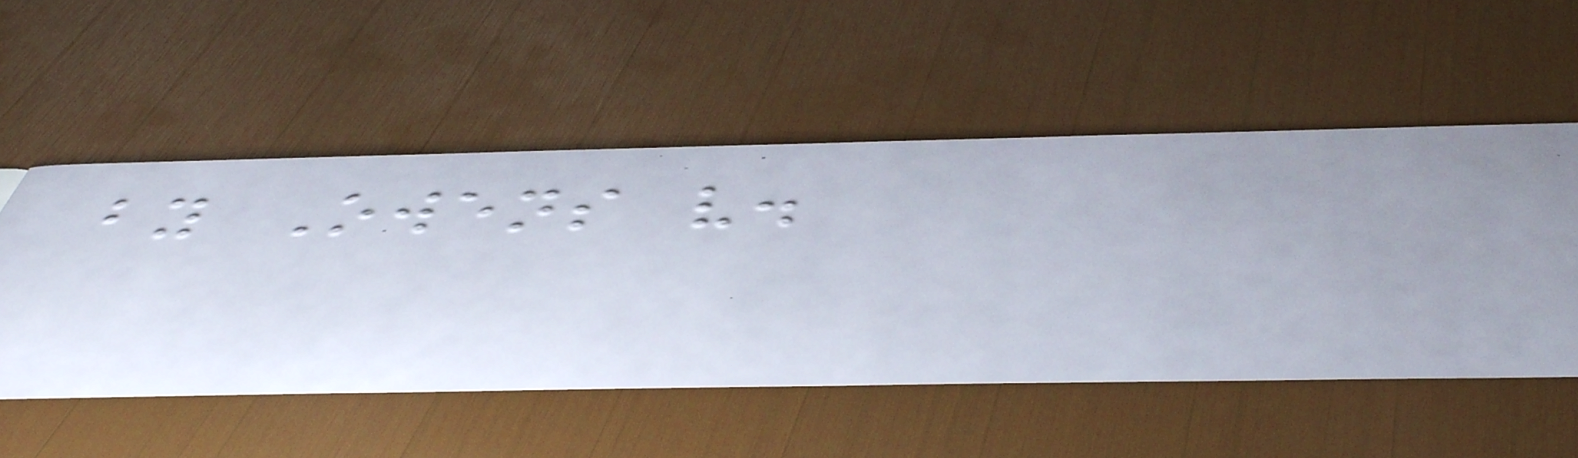by Owens v.
